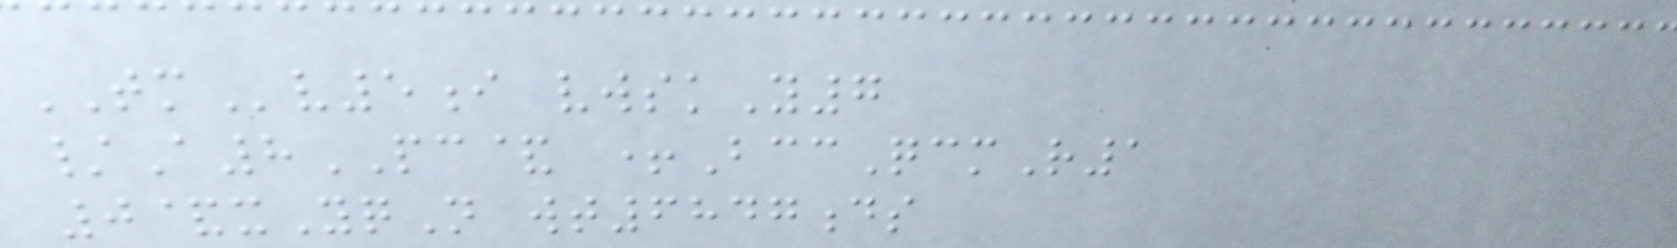TMv5i vwskY7
/A8PC& +BccQcmR1
0&xYqN wt6847ds
